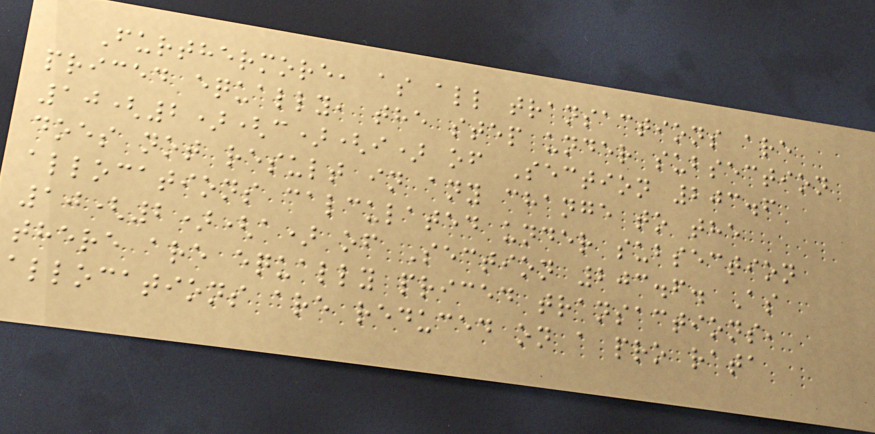Furthermore, as all transactions are
priced equally, the step under subsection
10(2)(c)(i) of Section 203.6
does not result in any change to the
allocations calculated under subsection
10(2)(a) of Section 203.6. As
there are equally priced transactions,
allocations are reduced on a pro rata
